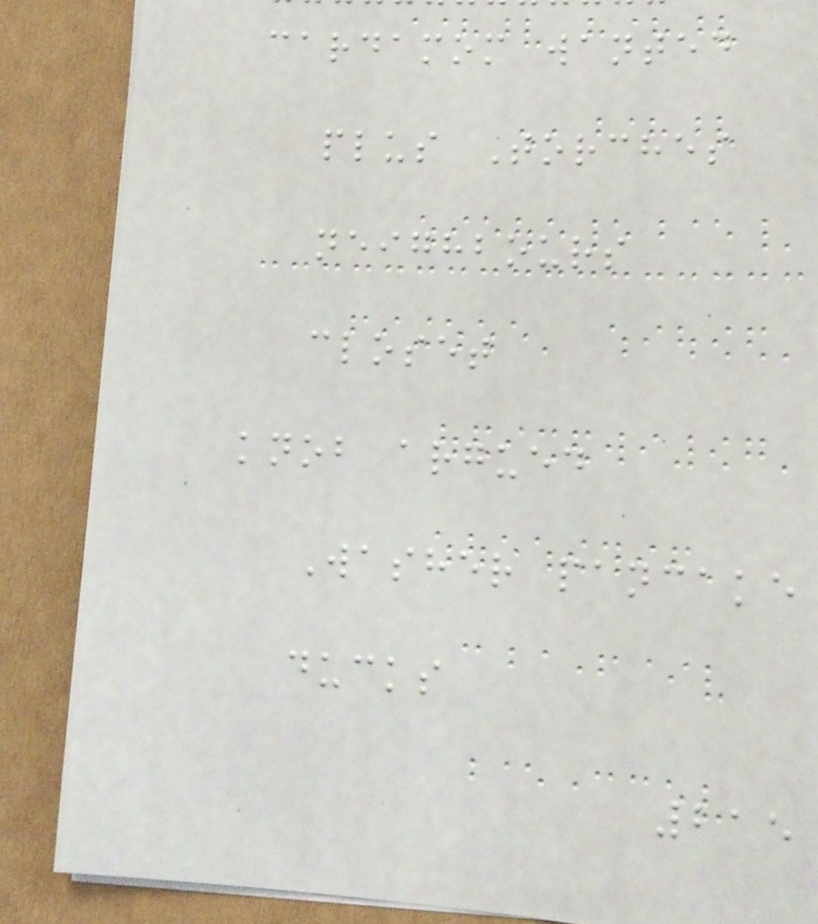cardamom wanted
plus Torches
neighbours
closet
knob argued
Washer pancake
ducks
215
